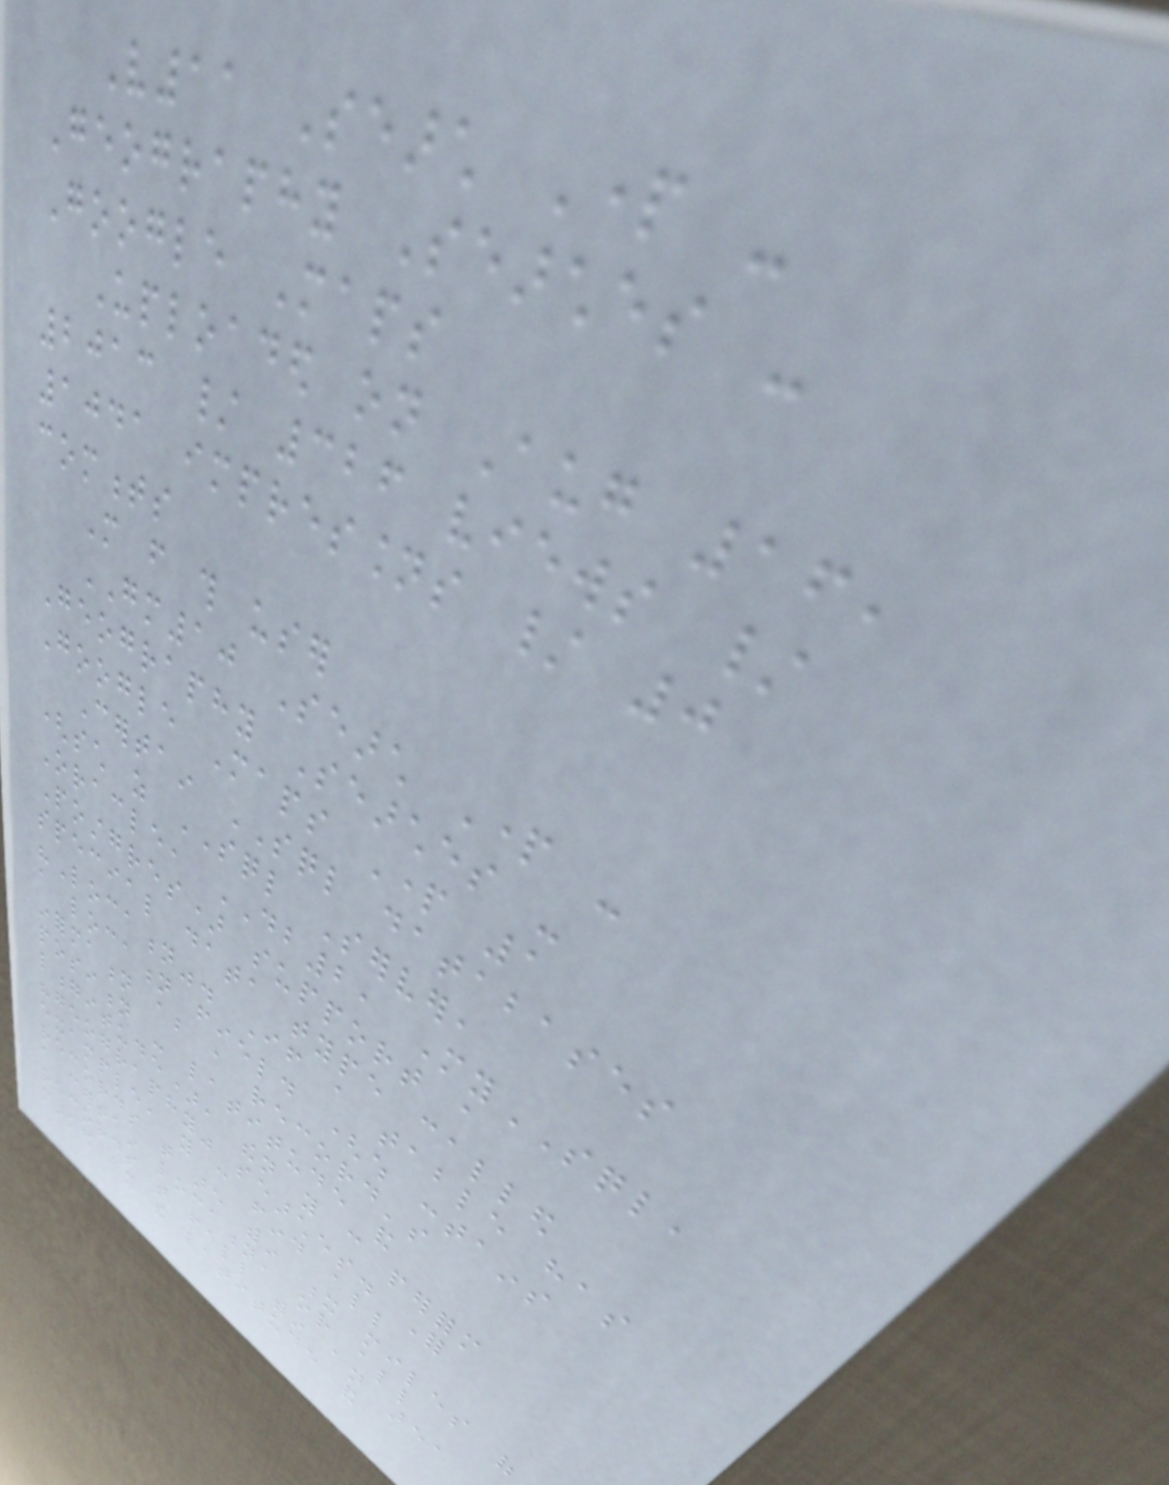V11 Search Part -
Geography Searches -
Google Maps
Uploaded on Aug 16,
2013 / 326 views /
1041 impressions / 0
comments
More from this user
GM10 Search Part -
Geography Searches -
Google Maps Part 1
Certain SQL databases
(such as SQL Server,
Oracle, DB2, MySQL,
Postgres) support a
special data type called
"Location". If a table has
a location field (which contains
information about a record's
position - latitude and
longitude), then you can perform
"geography" searches. For
example, you can find all
records that are within x miles of
a certain location, or all
records that fall within an area
marked by the latitude and
